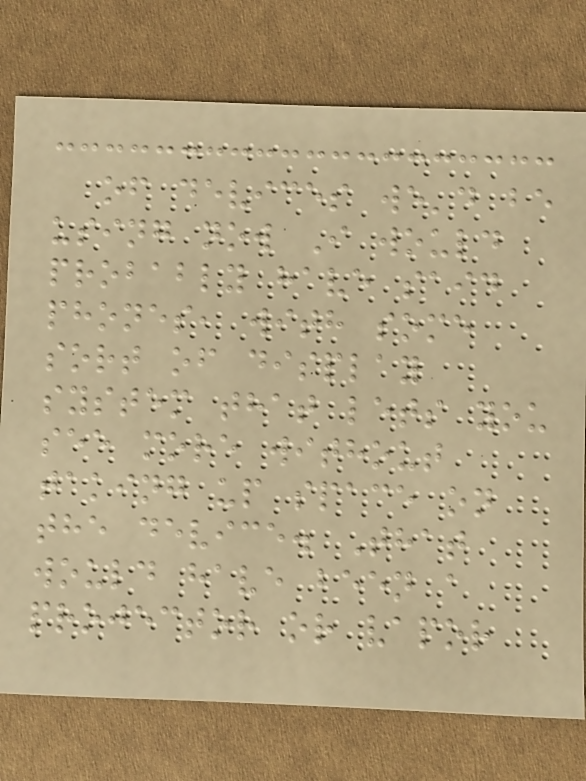of devices we'd be
using now I would
probably have said
phones, with some
sort of display
system that lets you
see more without
taking up space on
the device. That
would have been a
projector or vapor
